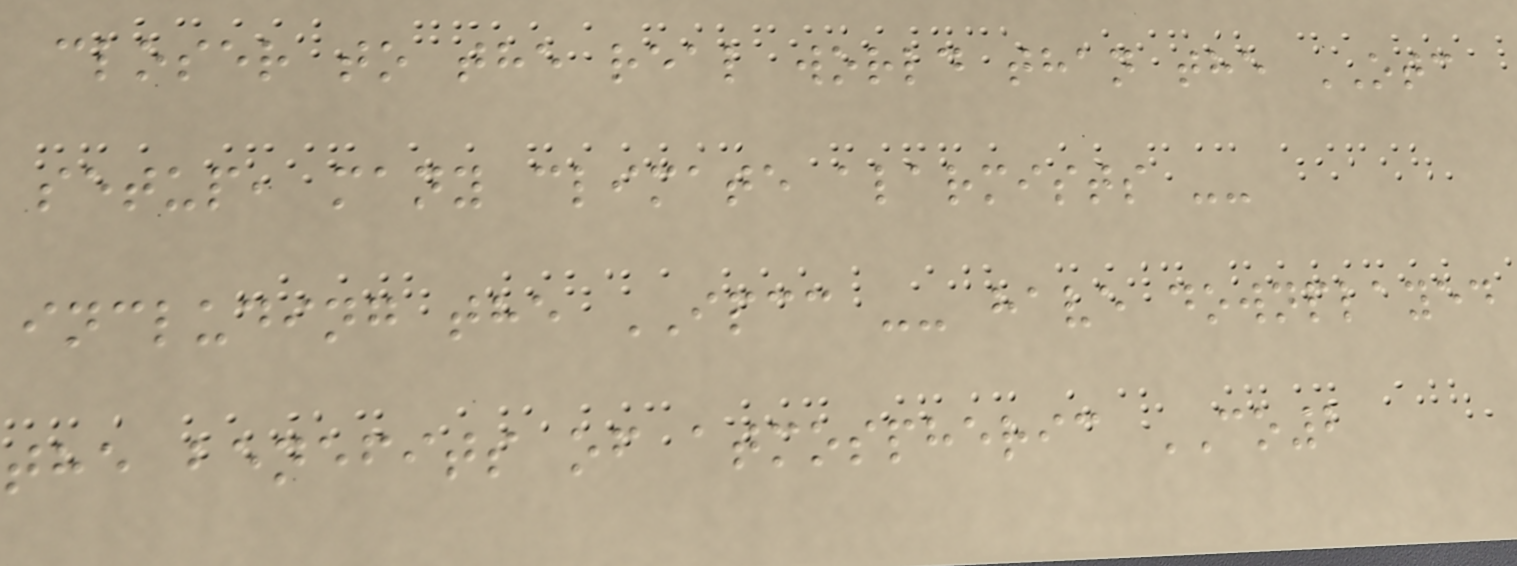closer to the real world than the OTC
setup, many climate alarmists --
including the IPCC -- have downplayed
the benefits of atmospheric CO2
